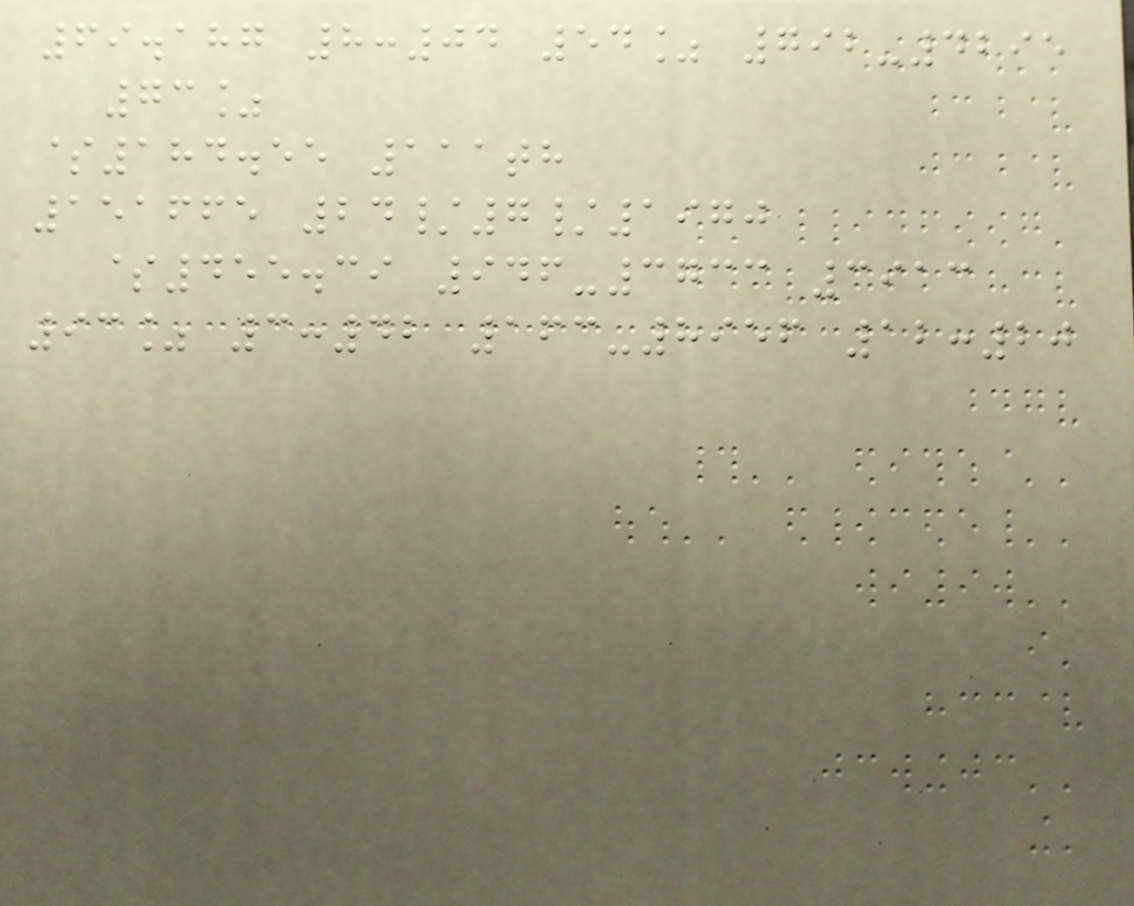69.187 8:04 54% 792-4295
73%
$184.55 111th
151665 24/7/1970
$455.39 946-3733 3913
93% 3:42 163-8956 12:20
